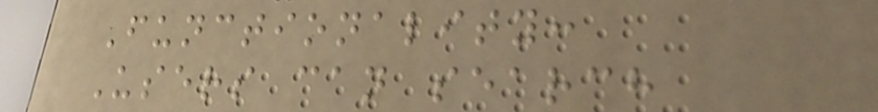Functionality:
Users can search
